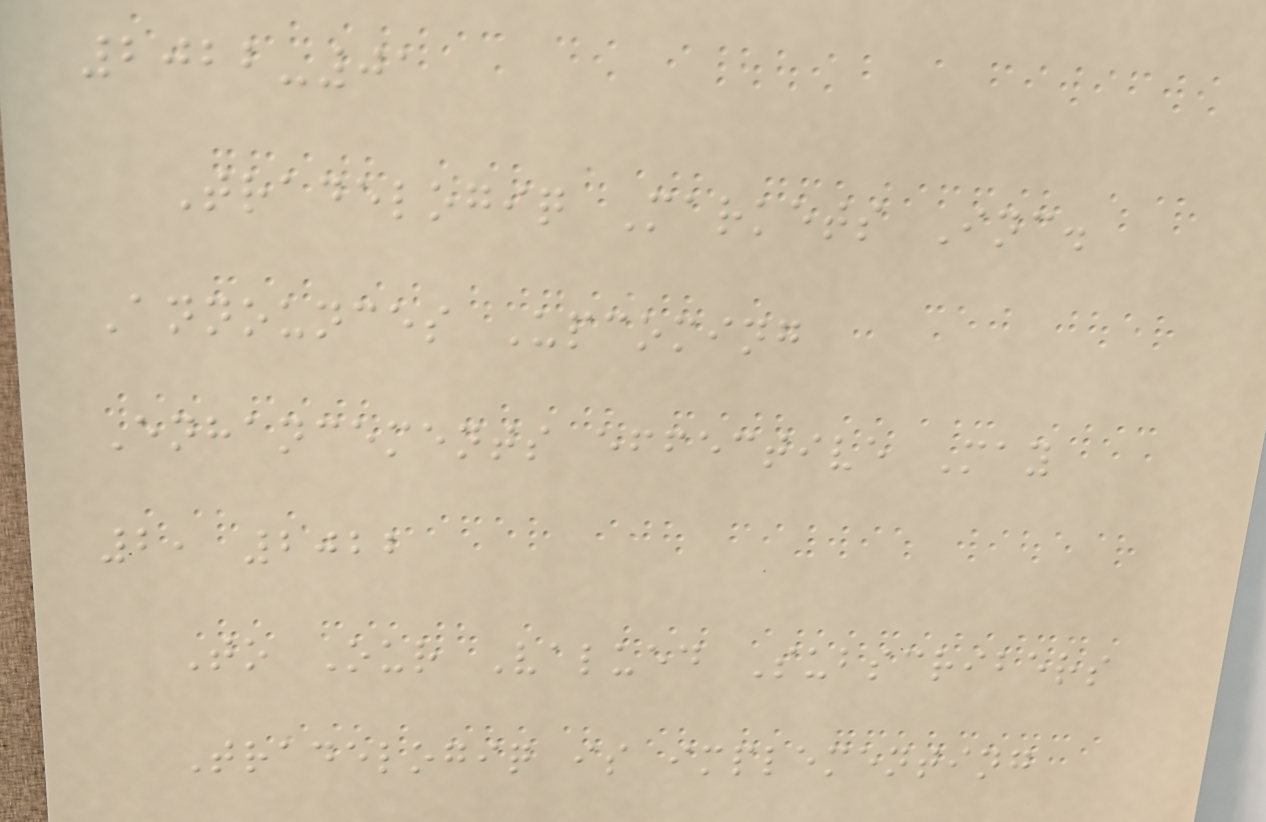2022-01
Tradelogiq Markets Inc.
Announces Upcoming
Enhancements effective May
2, 2022
To Our Valued Subscribers
Tradelogiq is implementing
